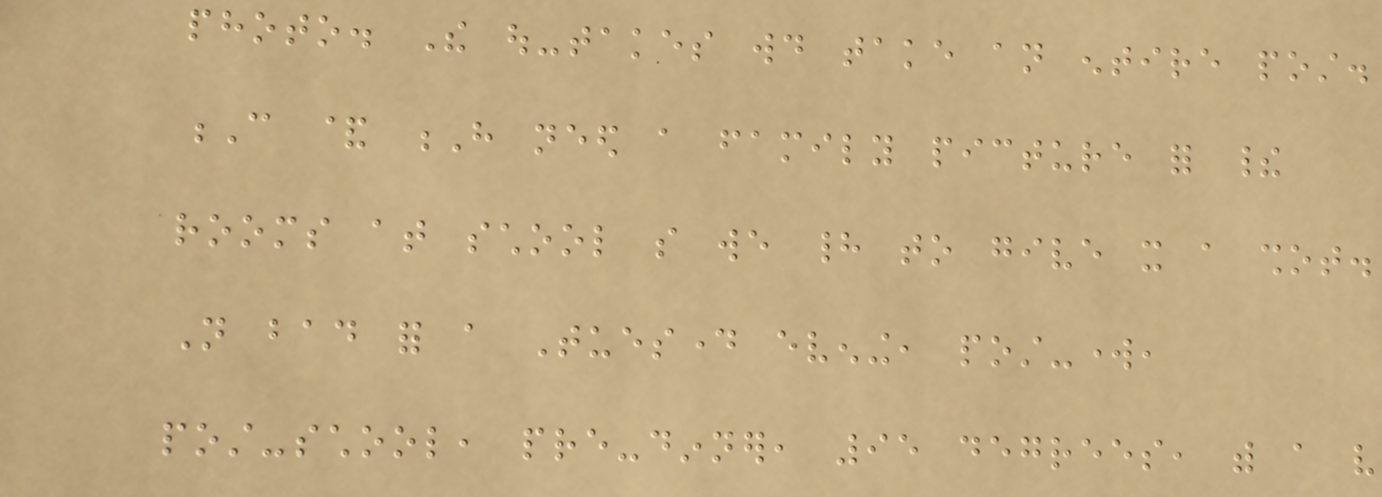photo. The out-takes would take an entire post.
C & H need a family picture for their
rooms at school so we had to give it a shot.
Not bad for a Tuesday evening, post-work,
post-school, pre-dinner, 95 degrees, with a very
